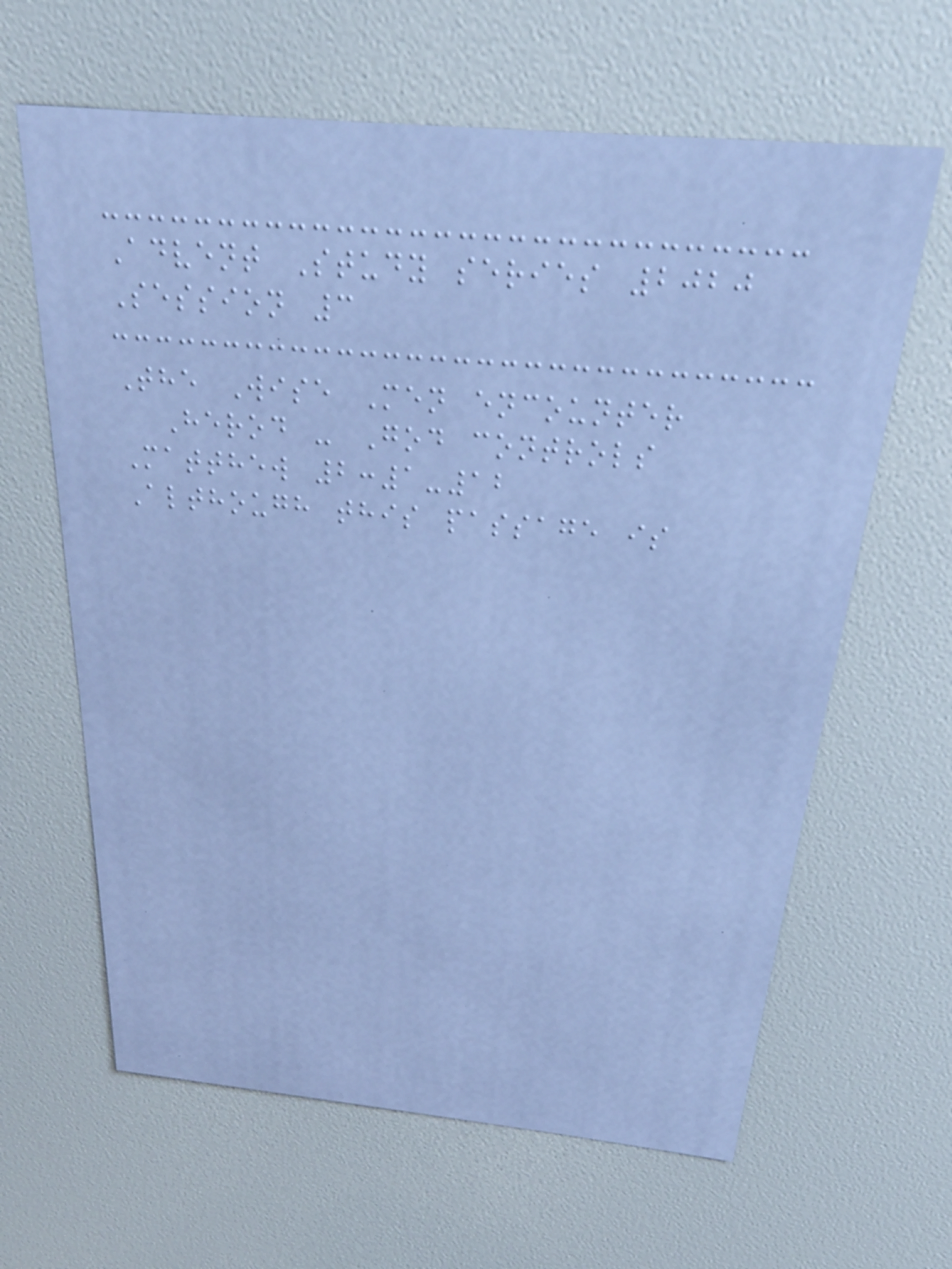Advent Study series 2020
Session 3
The Wise Men encounter
Herod - God controls
Matthew 2:1-12
Although this passage is
